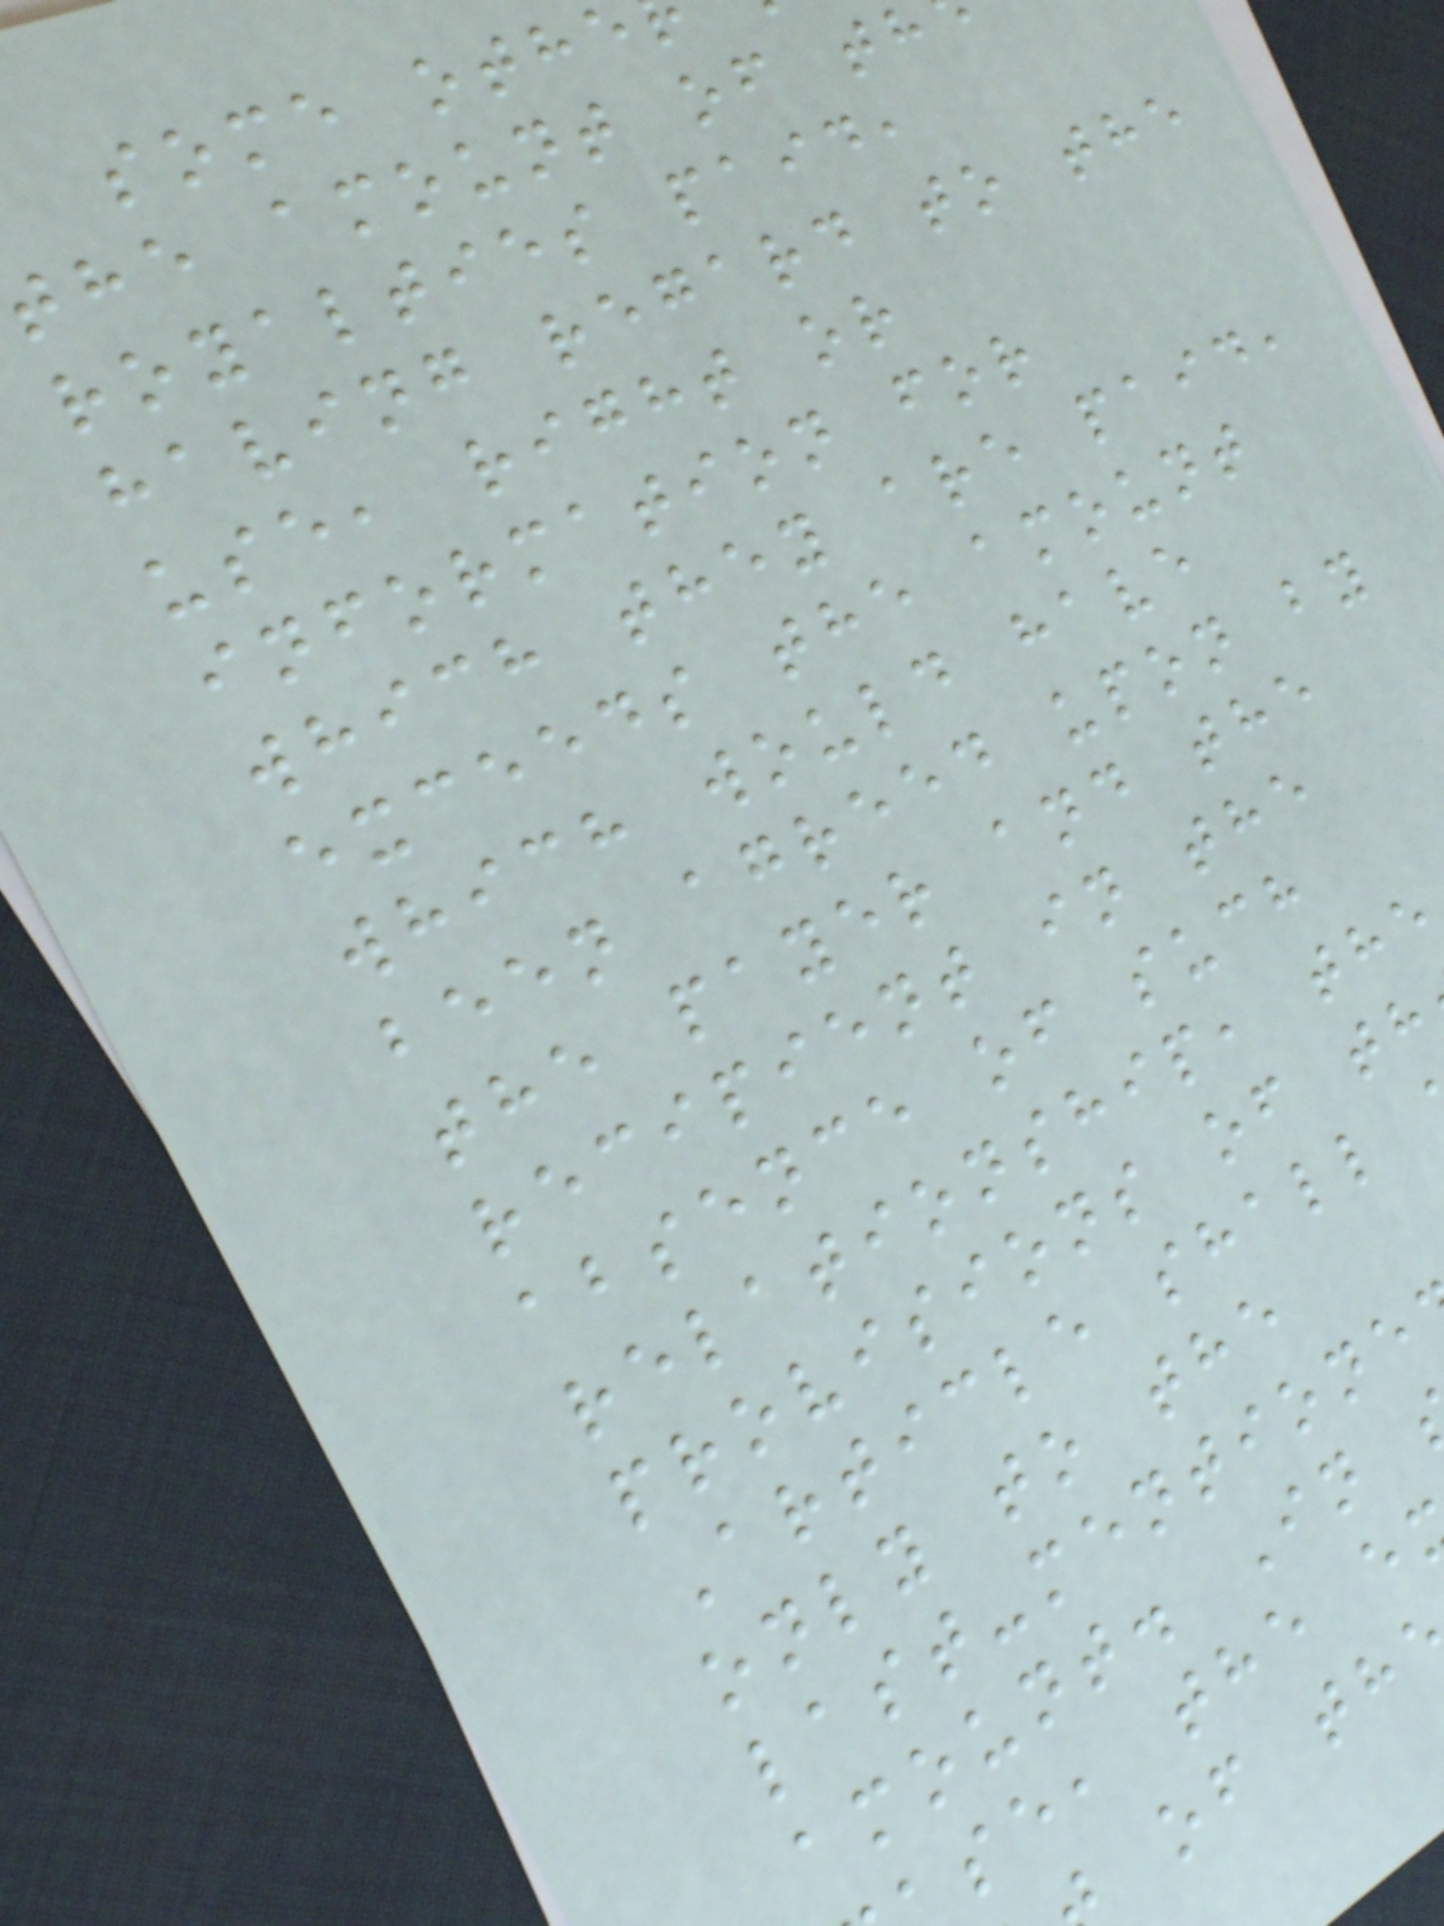some othe
the amount of th
royalties paid,
having regard to the
use, right or
information for
which they are paid,
exceeds the amount
which would have
been agreed upon by
the payer and the
recipient in the
absence of such
relationship, the
provisions of th
Article shall
only to the
last-mentione
amount. In
se, the e
of th
